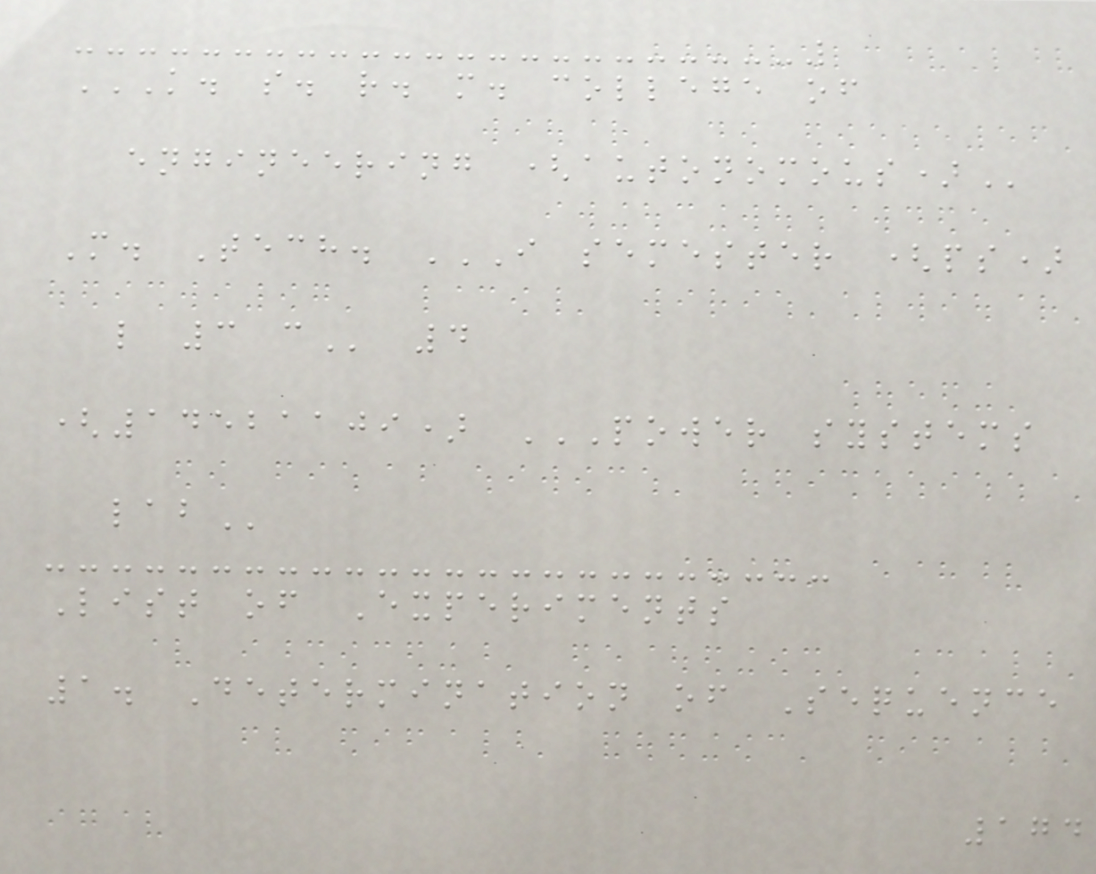K. S. R. M. COLLEGE OF
ENGINEERING (AUTONOMOUS)
M. Tech. I SEMESTER (PS)
L 3 C 4
(14521109) POWER SYSTEMS
LAB
List of Experiments
1. Determination of Sequence
174
